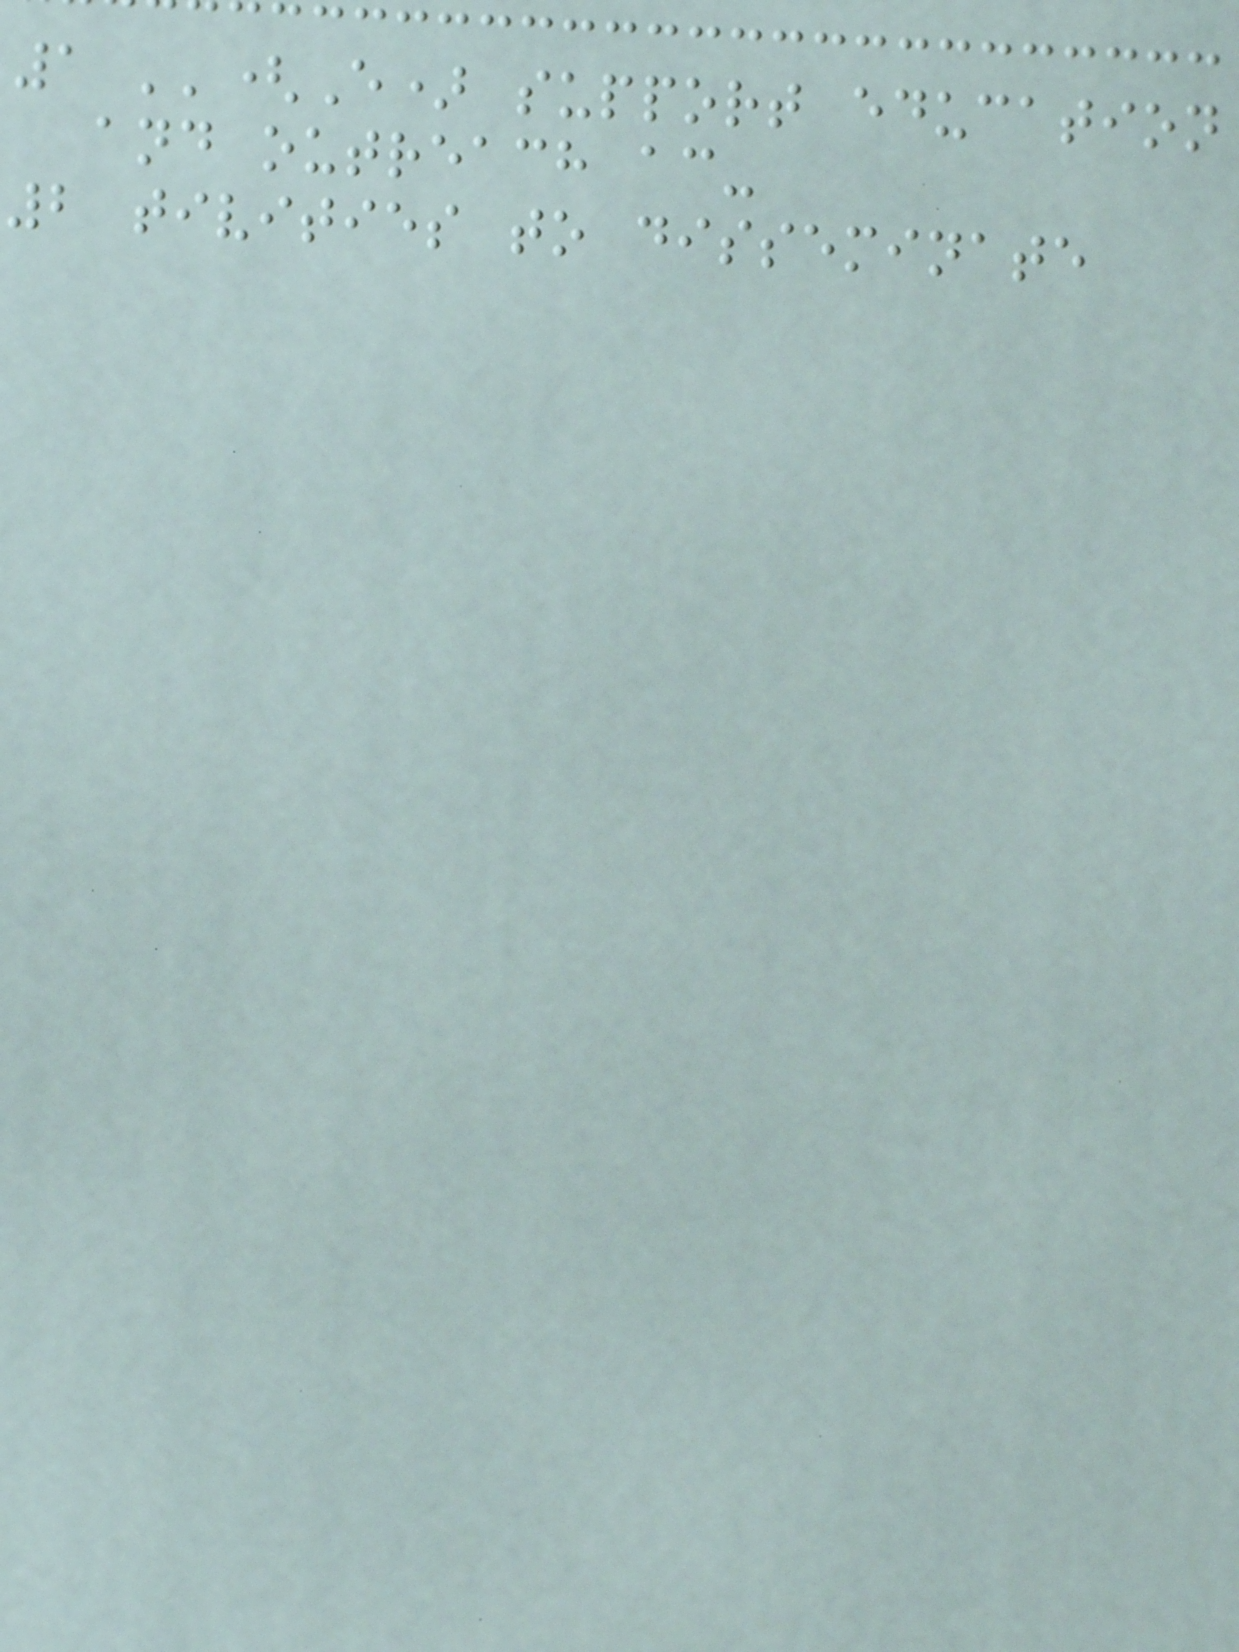1 ''(E) support education
and outreach ac-
2 tivities to disseminate
